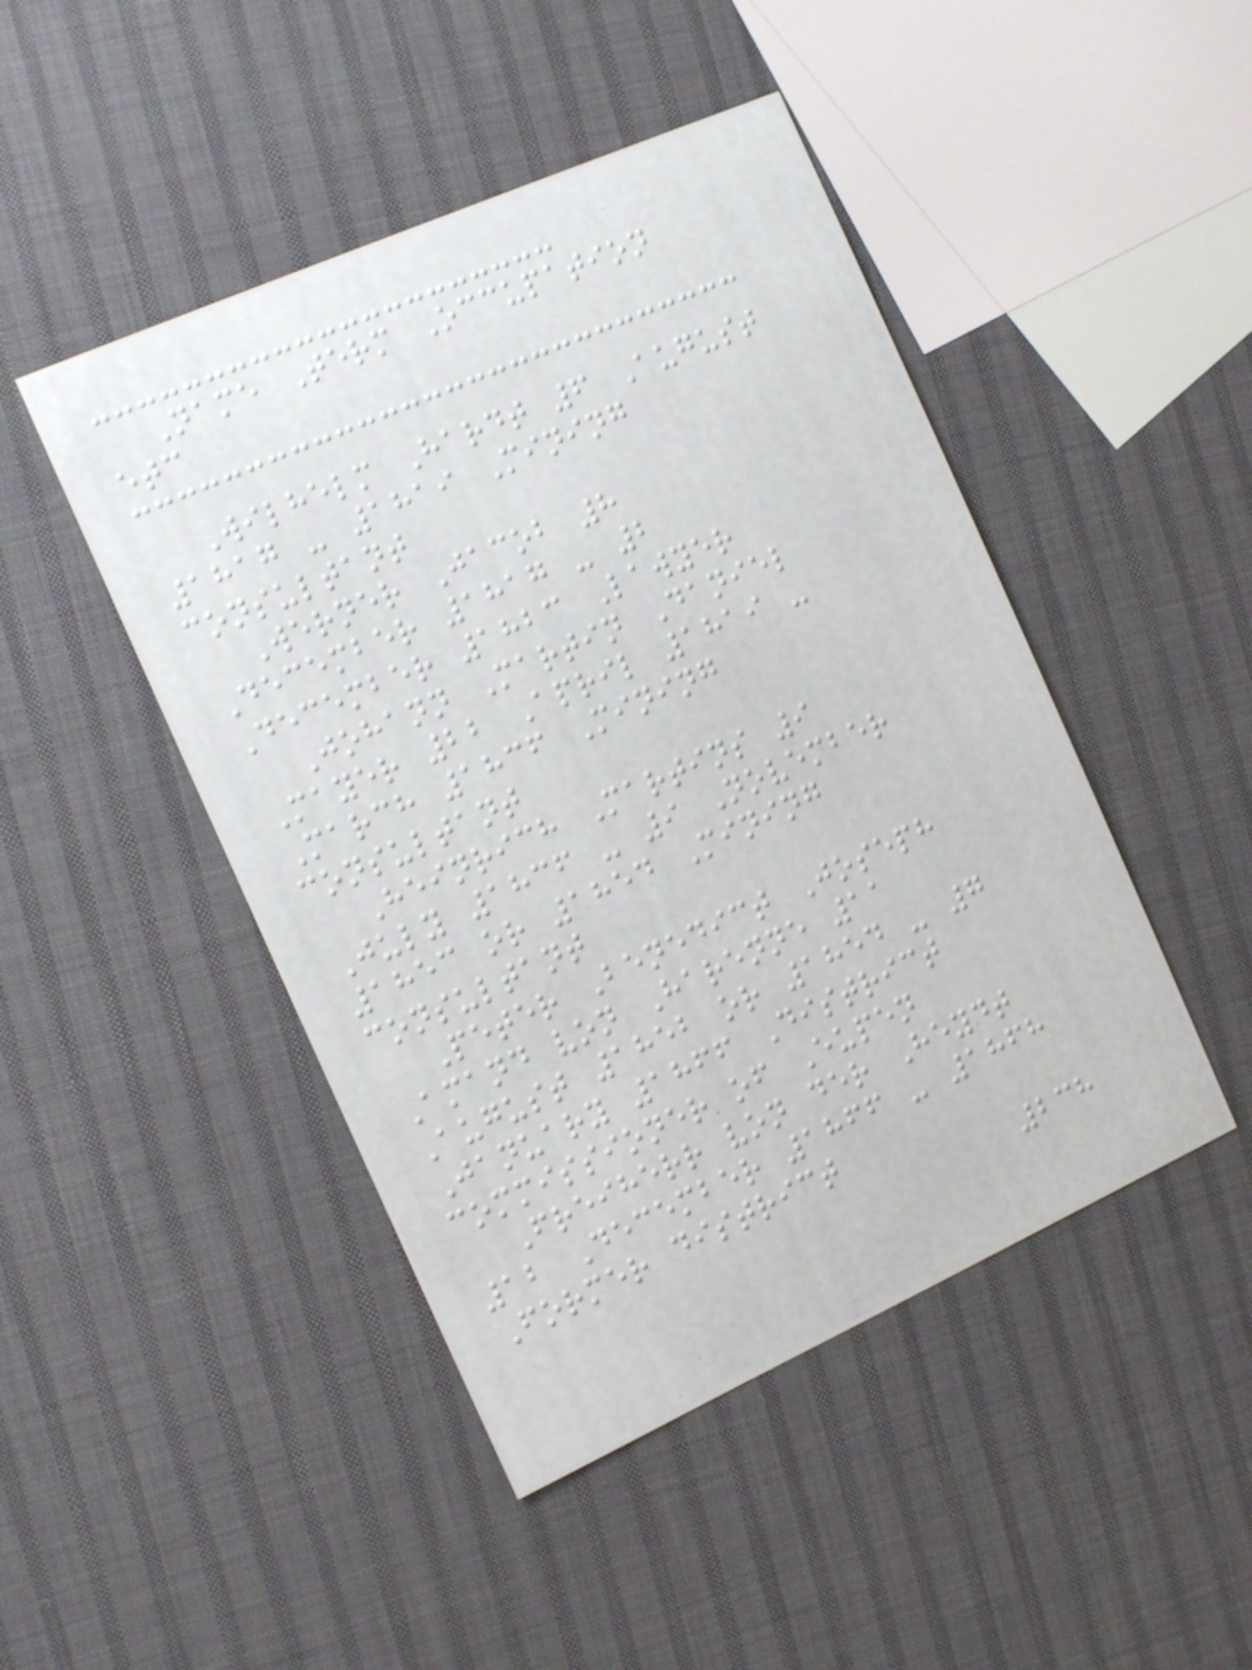Name Term Occupation
etc
Wilhelm Hardt 6 August
1817 - 1819 Mining
consultant
Werner Jacob 8
December 1817 - 2
December 1823 Lawyer
Johann Martin Daniel
Mayer 22 April 1819 -
March 1836 Mining
consultant
Heinrich Martins 9
July 1836 - 9 November
1853 or 1854 Mining
consultant
Peter Benedict Joseph
Amand von Harenne 11
August 1852 or 1854 - 7
January 1866 District
commissioner of Eupen
Freiherr von der Heydt
12 December 1866 - 1868
Former district
238
